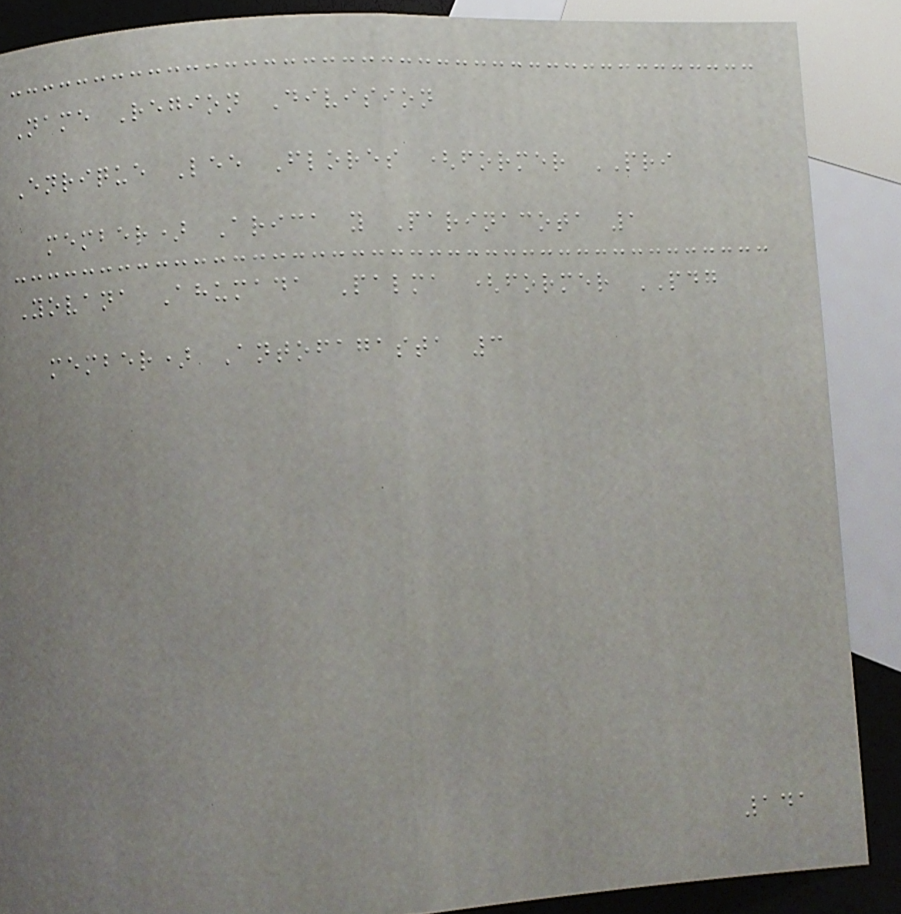Name Region Division
Enrique Lee Flores (former PRI
member) Arica y Parinacota 1
Yovana Ahumada Palma (former PDG
member) Antofagasta 3
141
